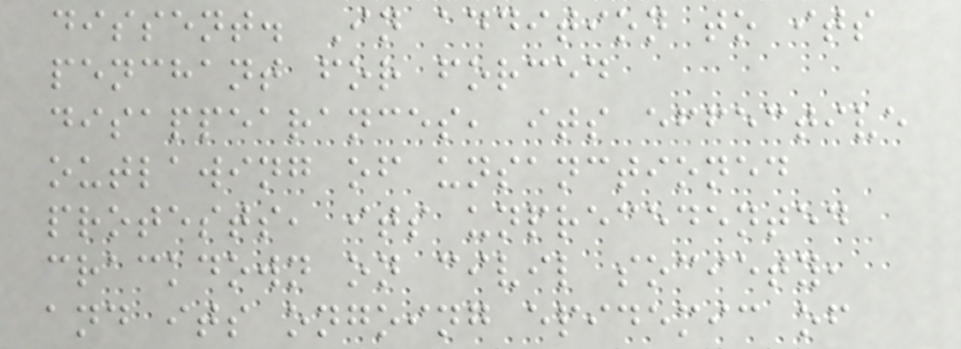dissent. In addition to its
penchant for forced
disappearances, its effective
outlawing of unsanctioned
protests, its unprecedented
crackdown on civil society,
and its ongoing epidemic of
